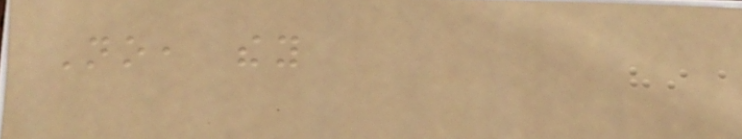No, they
